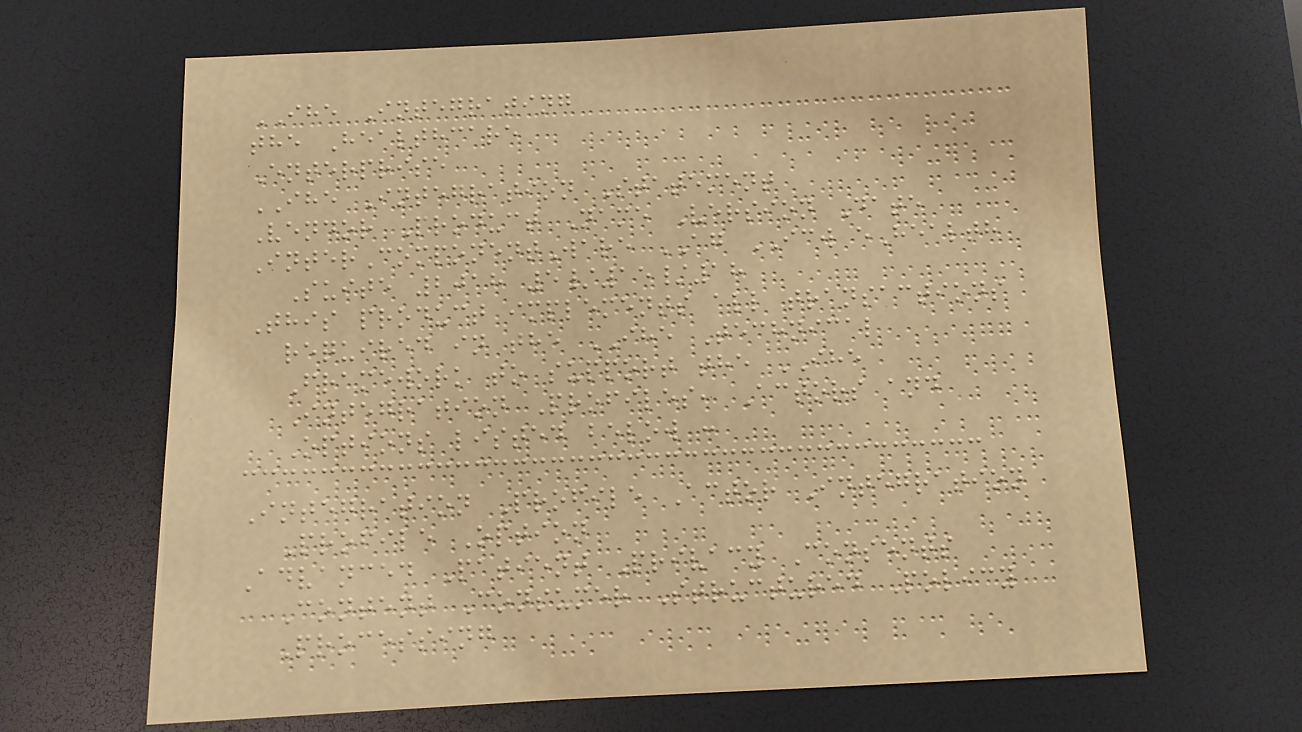IHE Integrating
the Healthcare
Enterprise
IHE Integration Statement
Vendor Product Name Version Date
InterComponentWare AG ICW eHealth
Suite 2018 5/15/18
This product implements all transactions
required in the IHE Technical
Framework to support the IHE
Integration Profiles, Actors and
Options listed below :
Integration Profile Actor Integration
Profile Option
Advanced Patient Privacy Consents
Content Consumer Structured Policy
Processing
